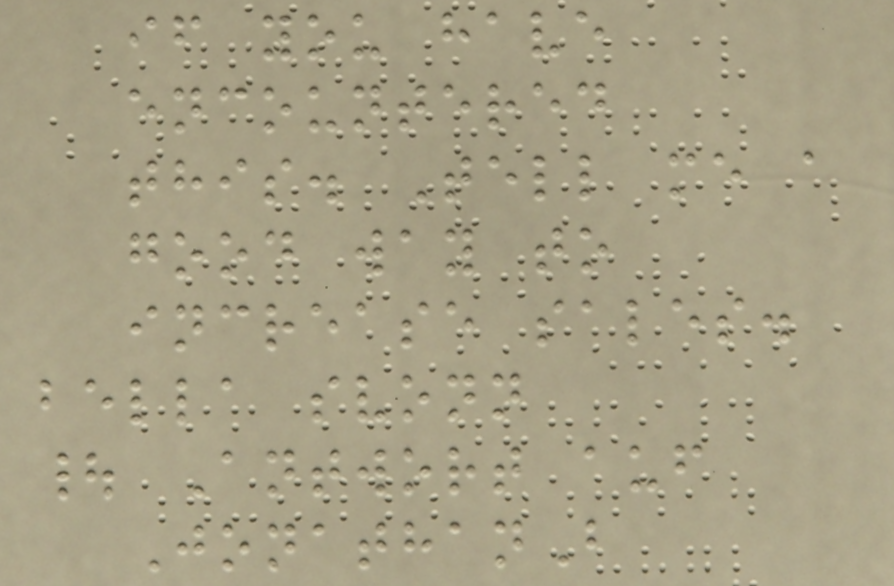if you have
encountered
this. Tell me a
good way to
increase sales.
bella svonn
| Antwort auf
JonathanB
